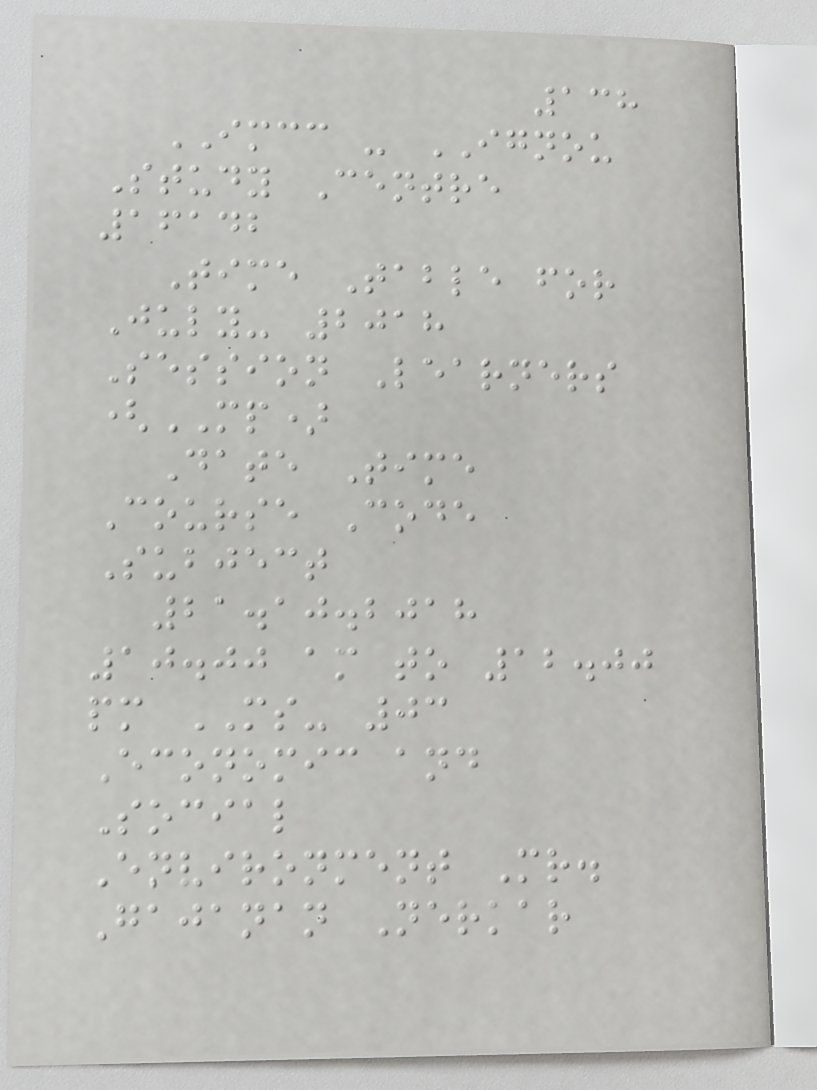138
IMCC - IGNOU
Study Centre
16142
Time Table for
July- 2018
Session Learners
(MP)
Date Time
Course Code
Subject
21.10.2018
10.00 am to 12.00
pm MS- 03
Economic and
Social
Environment Mr.
Gajanan Nerkar
